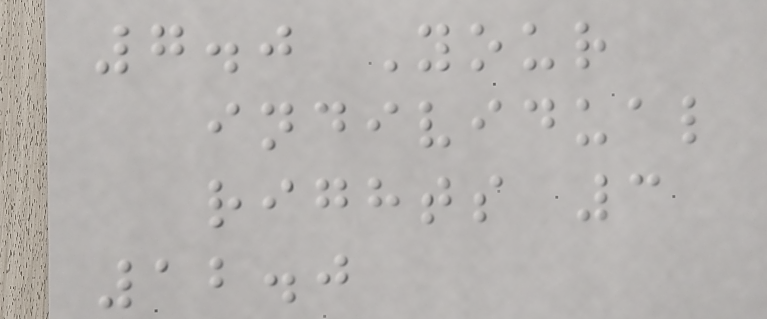7.0 Your
individual
rights 3
12.0
